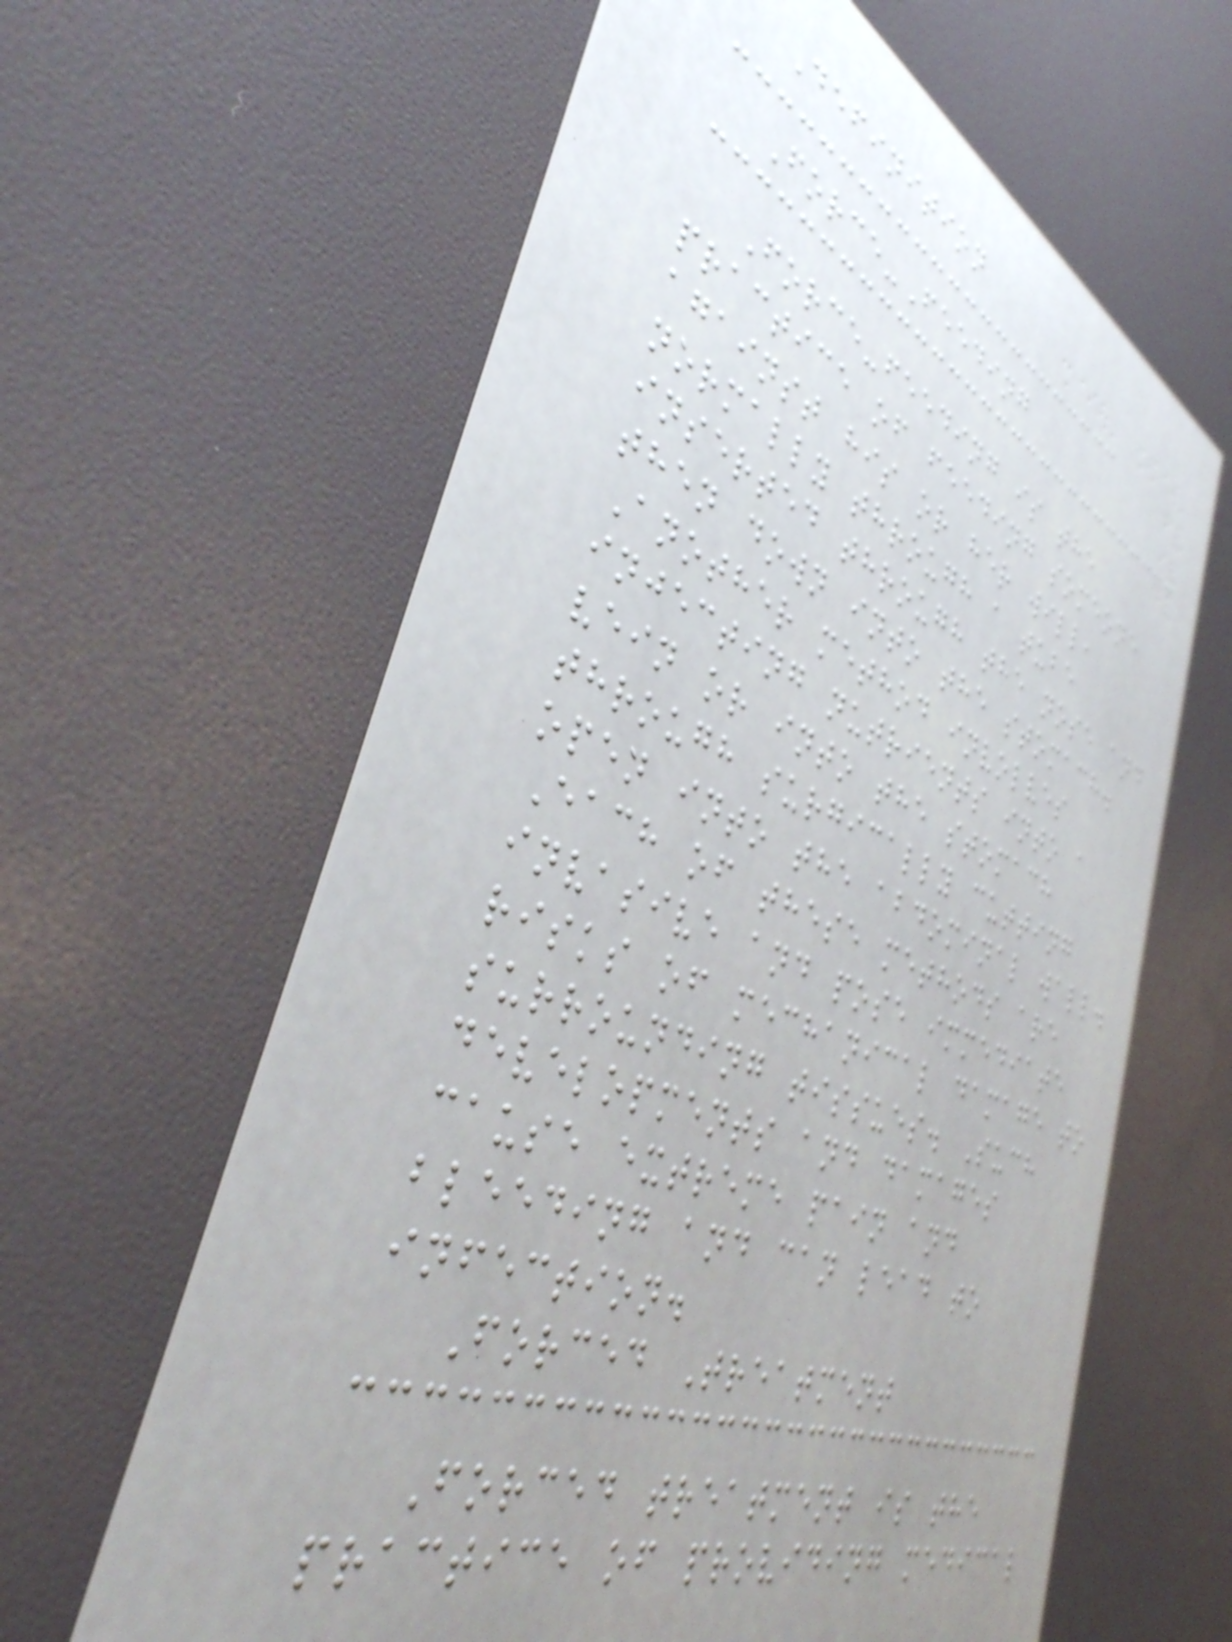Definition
Force-Feeding
Force-feeding is the
practice of feeding someone
against his or her will,
normally through a tube
inserted through the nose and
then down into the stomach.
Another method involves
injecting nutrients into a
vein or into the stomach
through surgically cutting
open into the abdominal wall.
Each of these methods are
invasive and pose immediate
risks of mechanical damage to
surrounding tissues. Such
developments and damages
cause extreme pain and
bleeding and can lead to
infection.
Forced Treatment
Forced treatment is the
practice of providing medical
